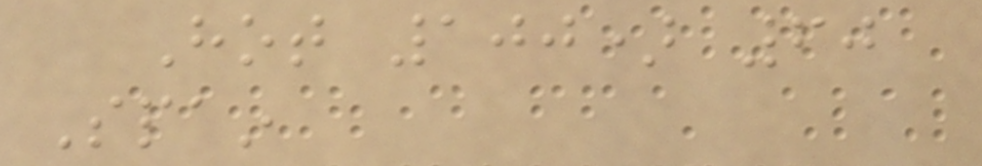Hot 100) 60
Spain
